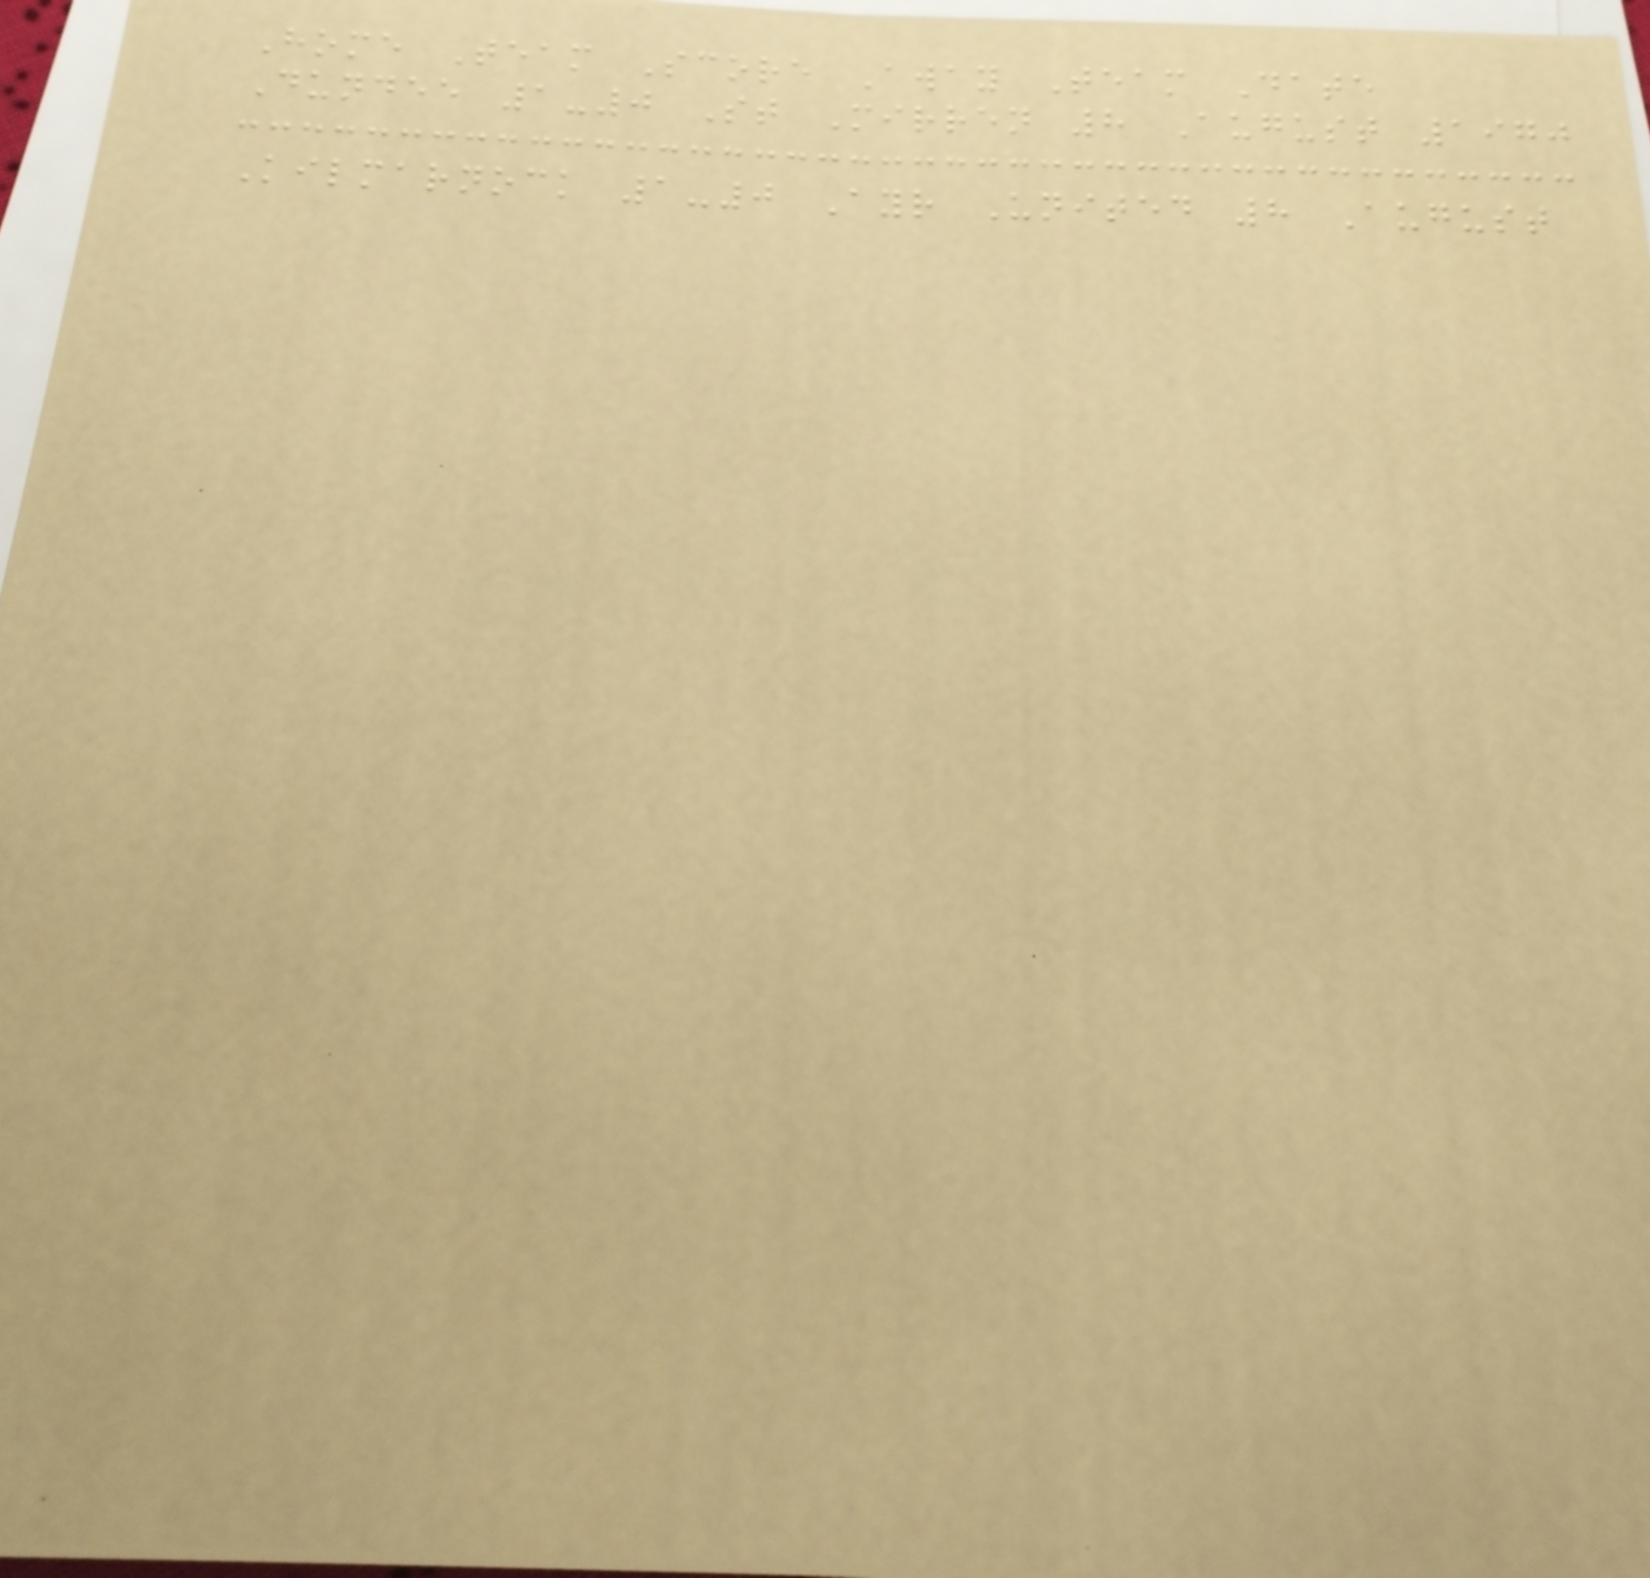Home Team Score Away Team Date
Dundee 1-0 St Mirren 8 August 1970
Kilmarnock 1-0 Ayr United 8 August
